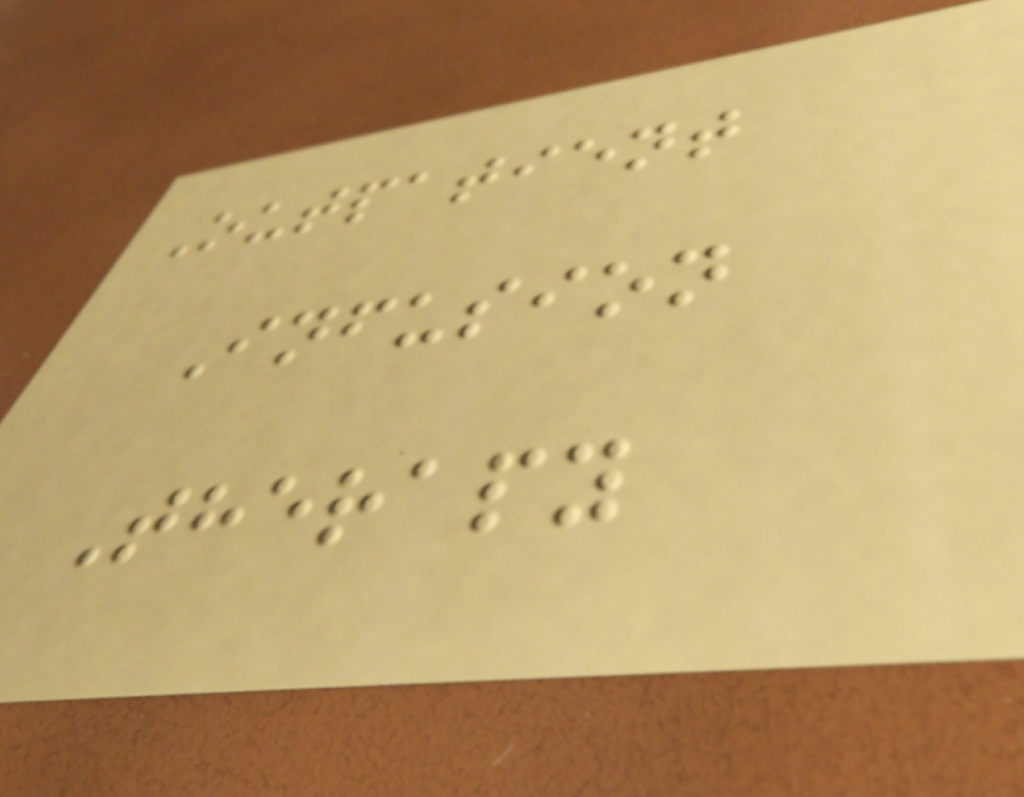Outpatient
Infusion
Therapy
